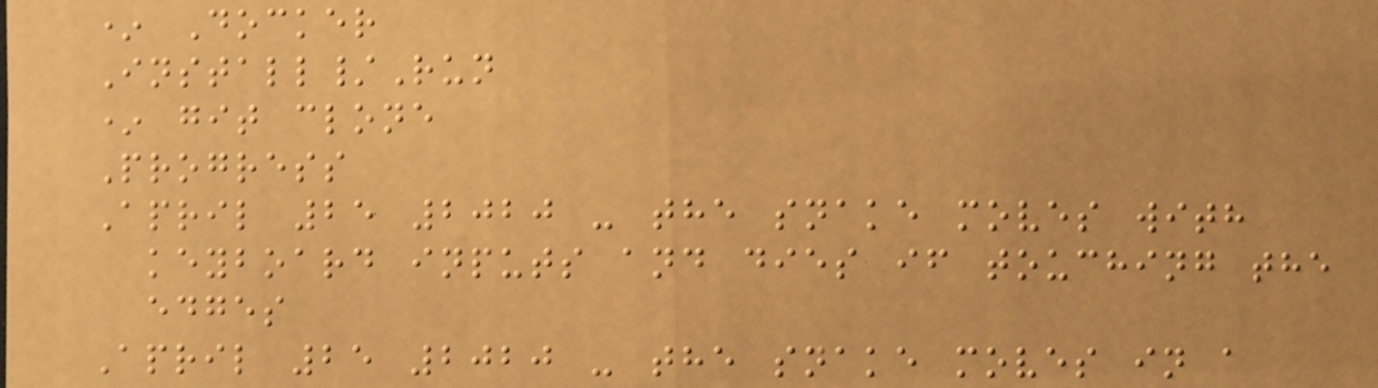* Docker
Install/Run
* git clone
Progress
April 25 2020 - the snake moves with
keyboard inputs and dies if touching the
edges
April 25 2020 - the snake moves in a
